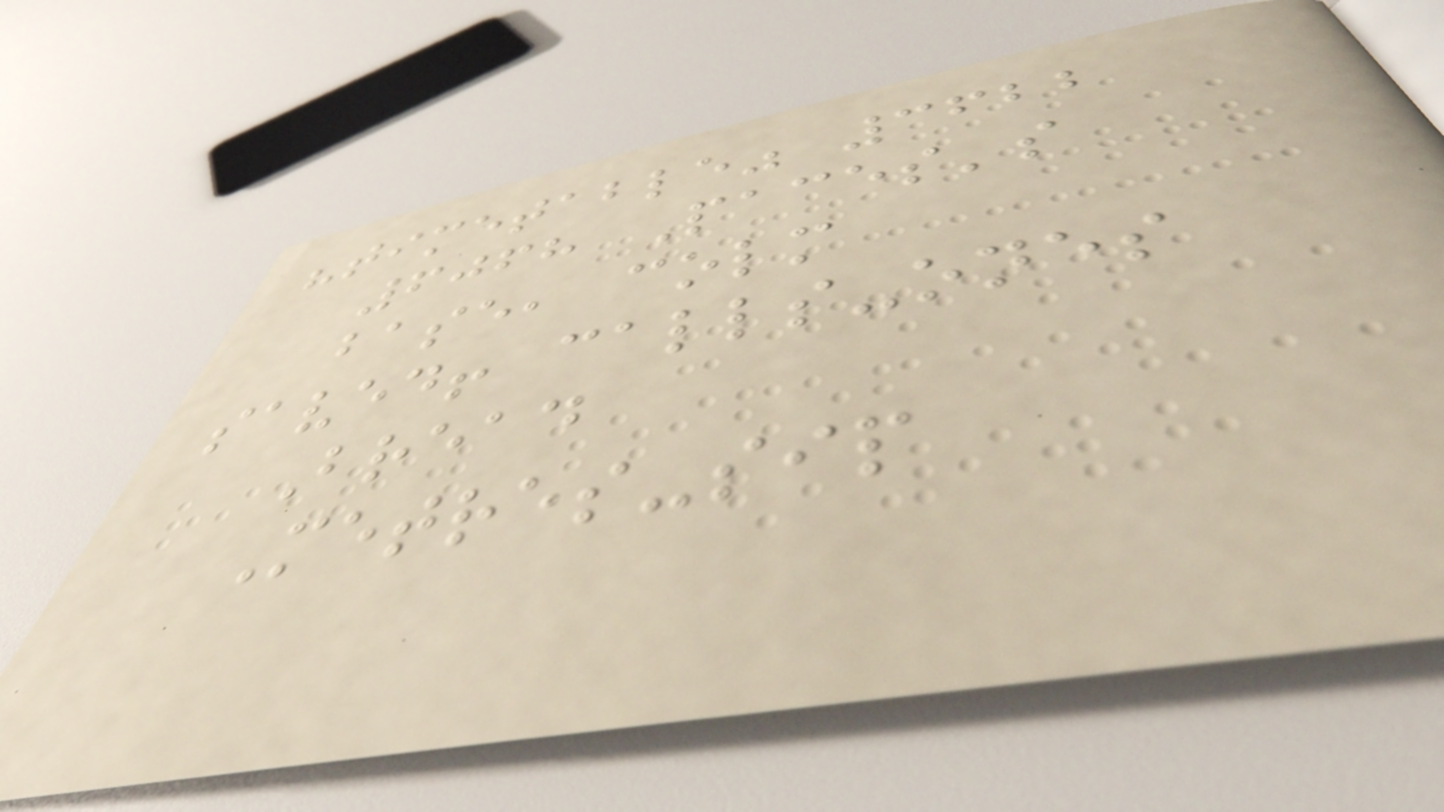"timetable" 3622
6068 Paces's
base, colm
saved! calls-ones
Bread
Metres-sip
